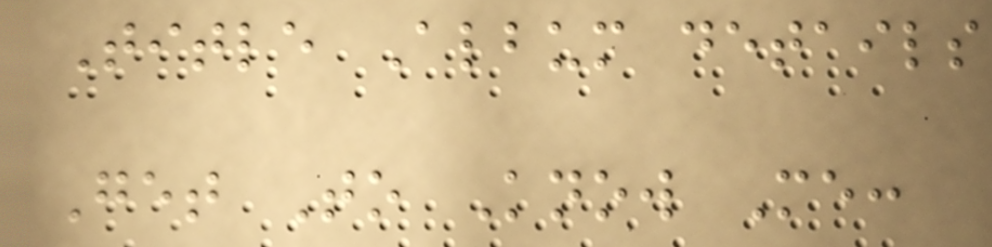Title Album details
Get To Know Me:
